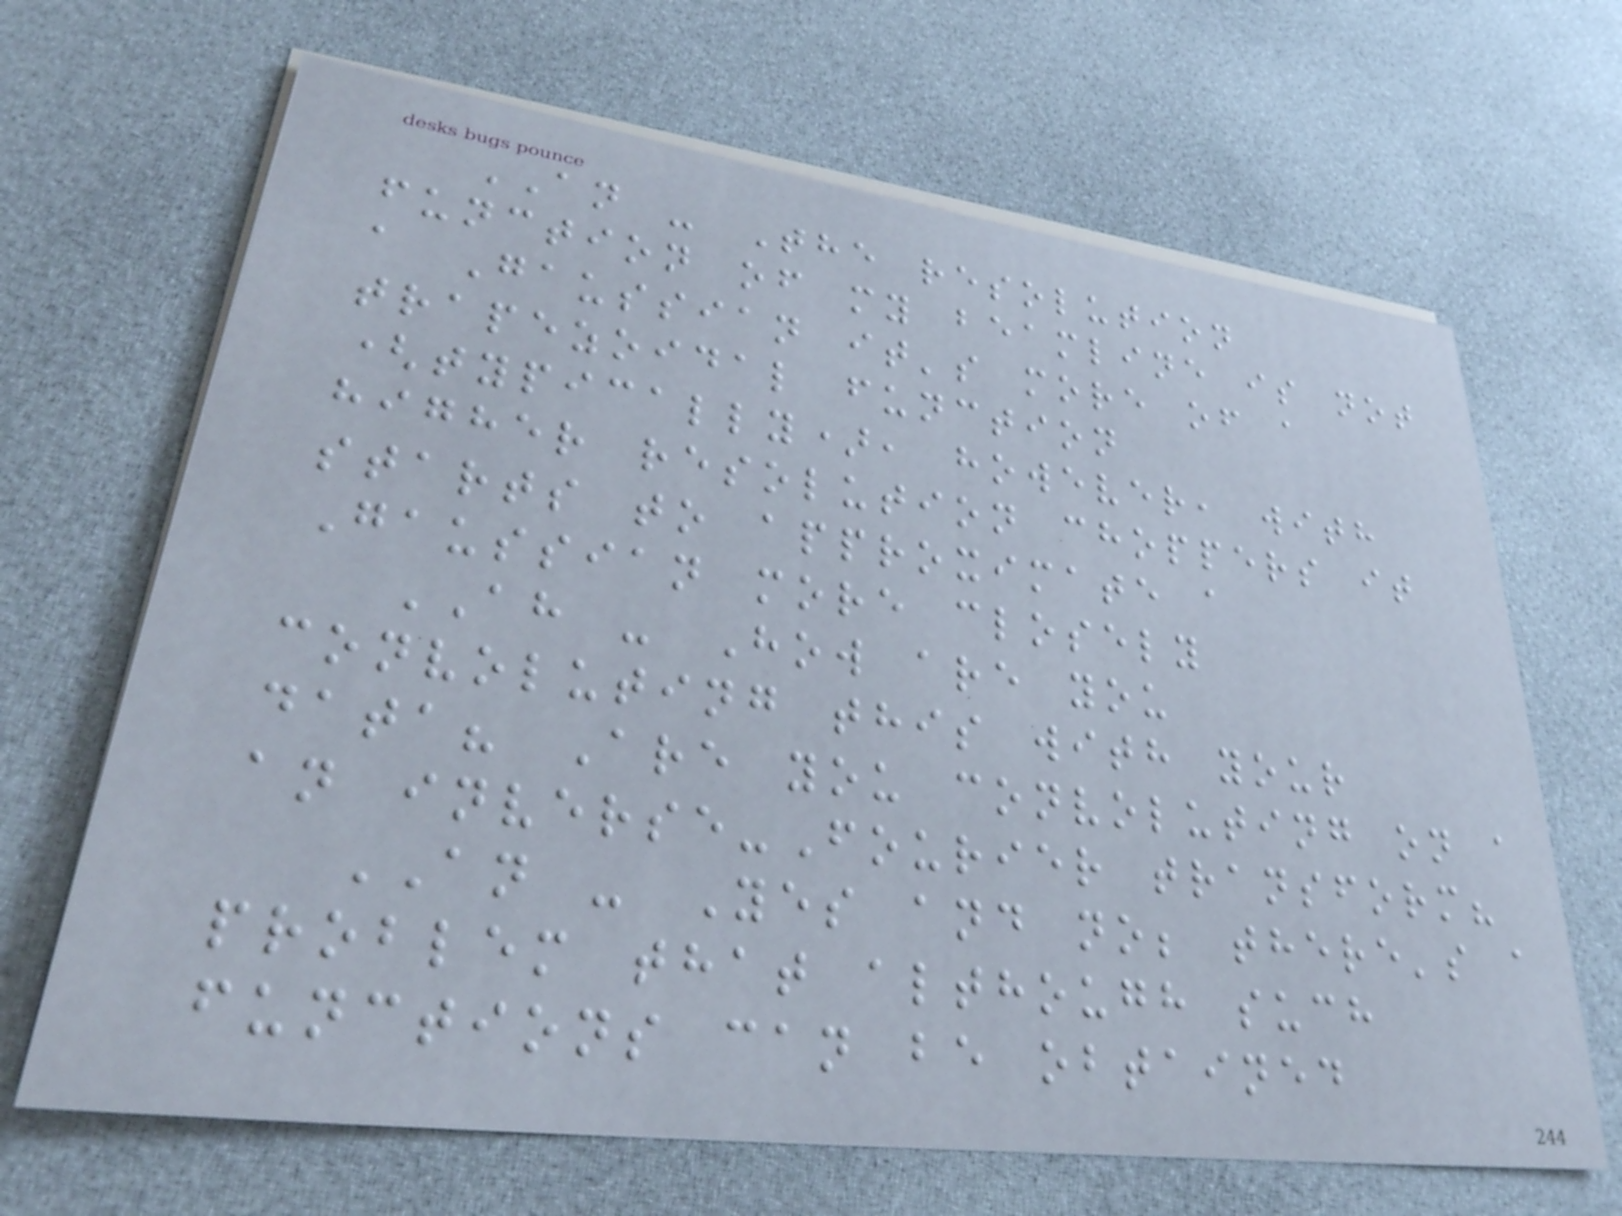AN - The resolution
function of my beamline is not
a Gaussian it's more of a
trapezoidal function
(typically), however, with
higher resolution choppers it
starts to approximate a
Gaussian more closely
AH - How are you
convoluting this with your
data? Are you convoluting on a
an inverse-Fourier transform?
AN - Yes and no; there's a
problem that although such
functions can be obtained
